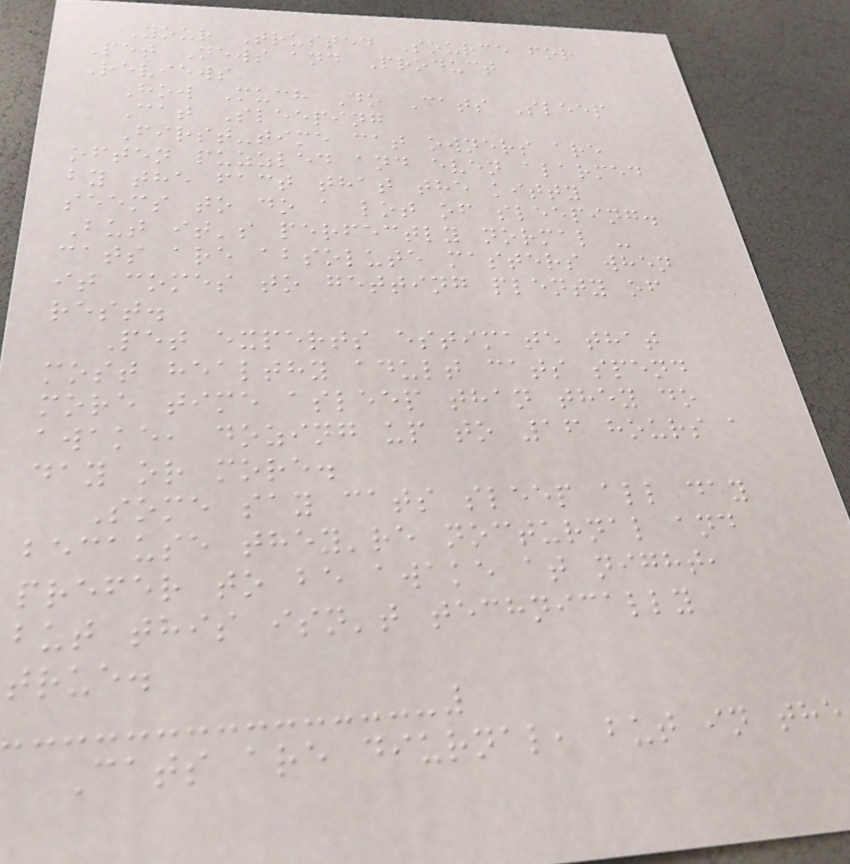Your Trusted Source for
Pet News and Product
Reviews
How Much Do Cats Sleep
Cat Sleeping
First-time cat owners are
often puzzled and even alarmed
by the fact that the kitty
seems to do a lot of sleeping.
But it's perfectly normal -
cats are absolute masters when
it comes to getting plenty of
rest.
Pet experts estimate that
most healthy adult cats spend
more time asleep than they do
awake, dozing up to 16 hours a
day or more.
Some say cats sleep all day
because they're nocturnal and
prefer to be awake at night,
but this isn't technically
true.
Cats are diurnal, but in the
